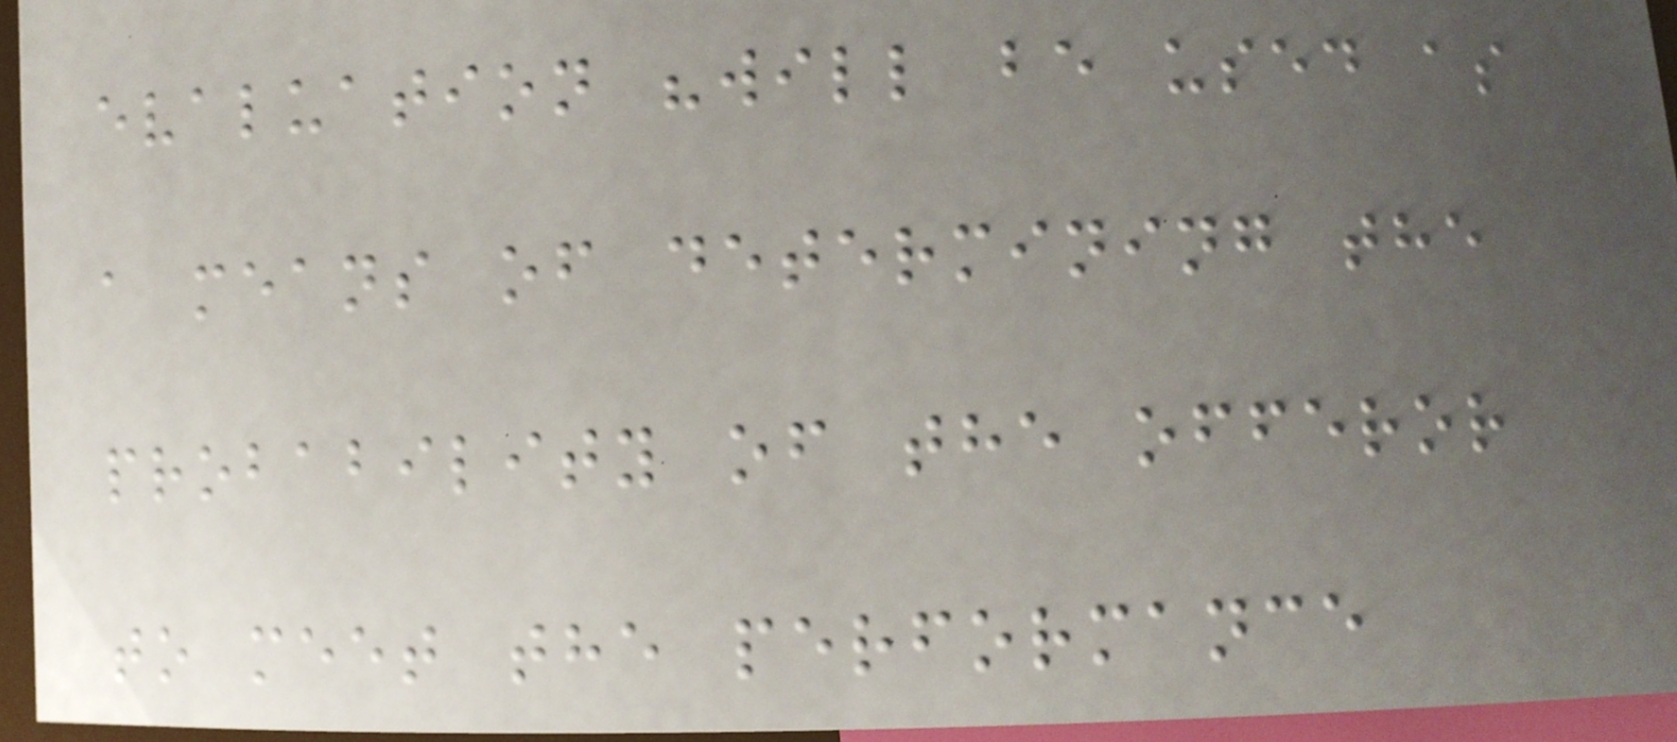evaluation "will be used as
a means of determining the
probability of the offeror
to meet the performance
